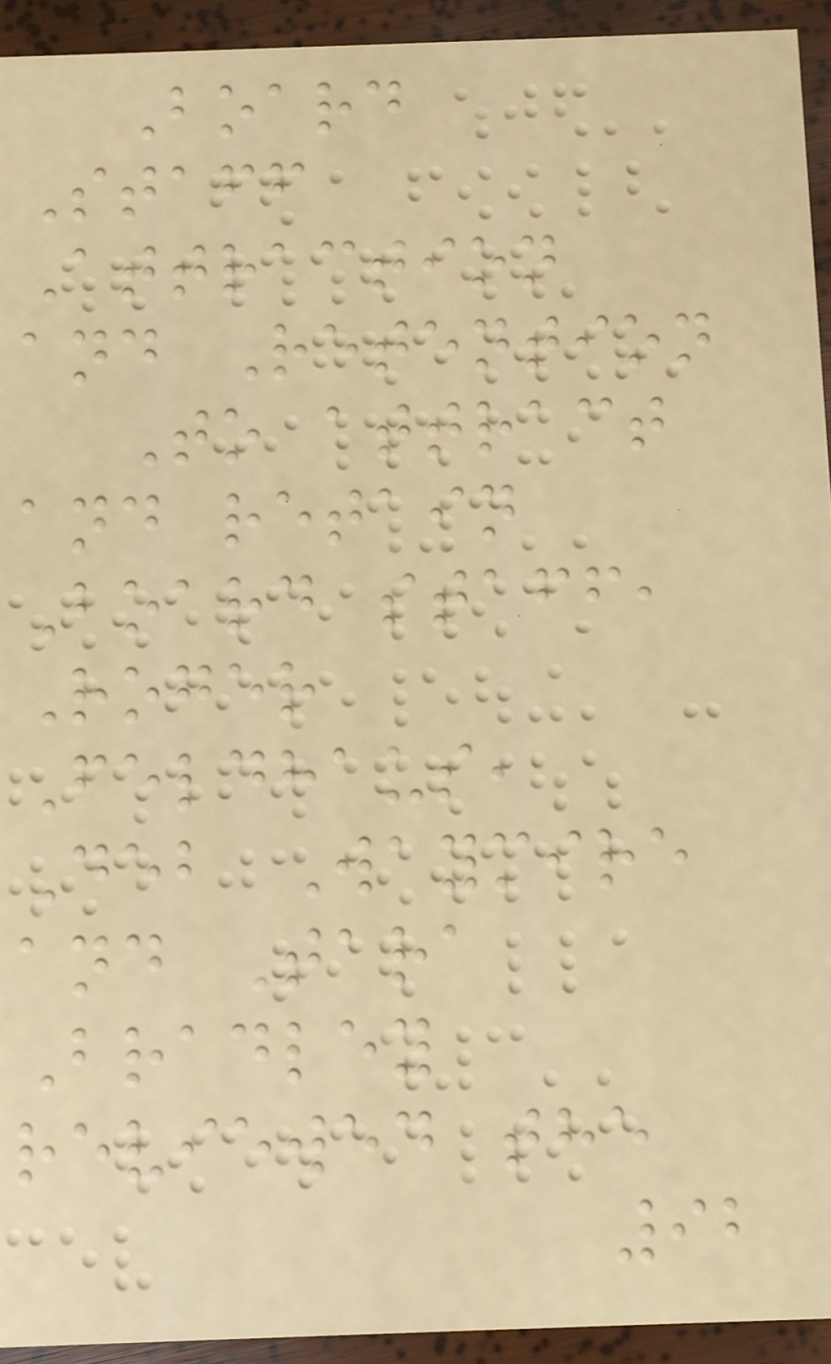Board
Staff
Attraction
and Retention
To attract
and retain
Board staff,
Roger
Feldhaus,
Deb Waymire
and Tara
Bradley
reviewed the
92
